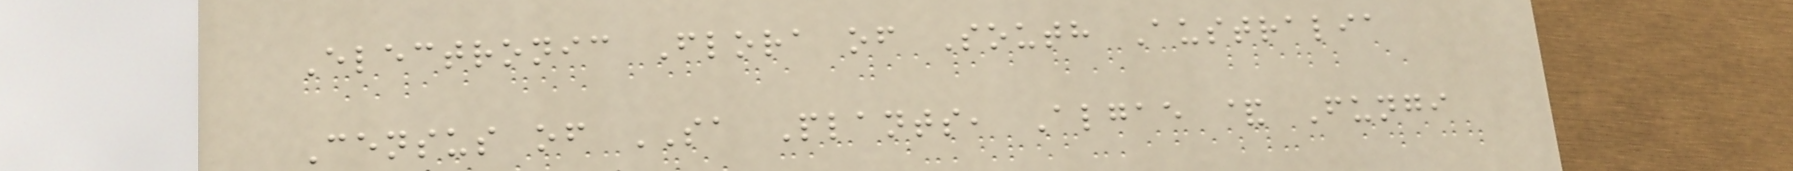Electronic Flora of South Australia
Census of SA Plants, Algae & Fungi
